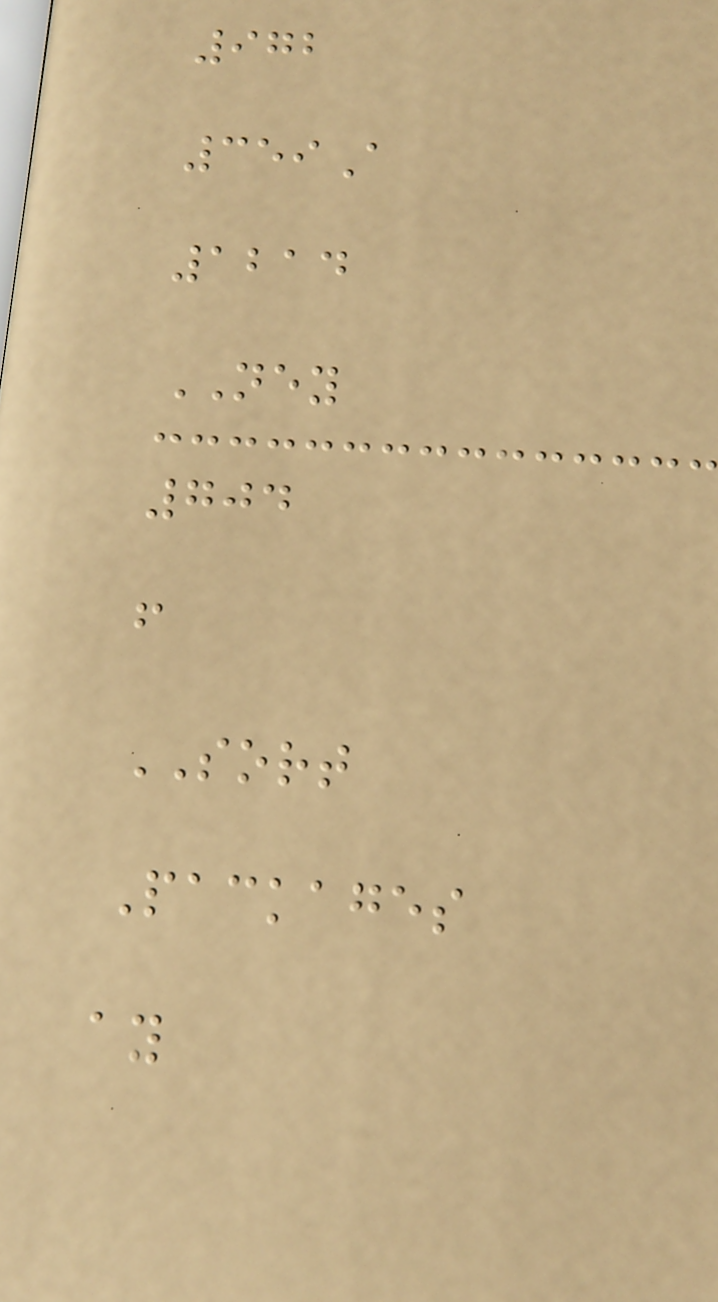972
359A
1214
NEY
704
f
SORT
Packages
ay
